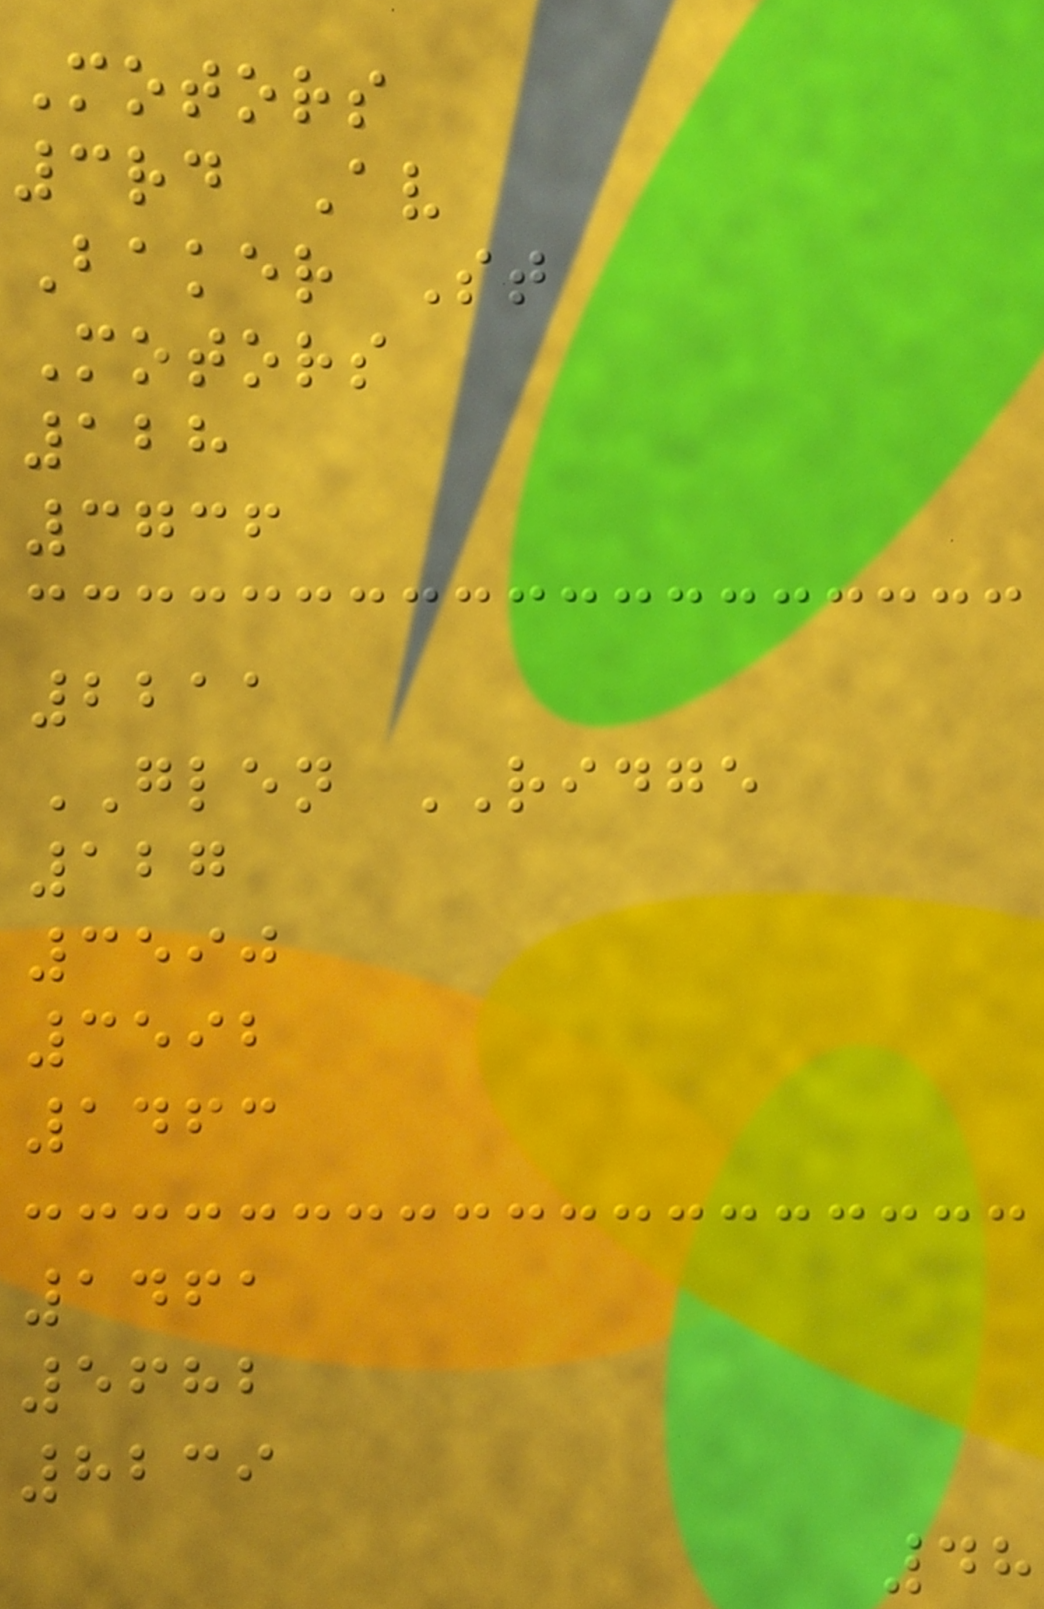Motors
3rd Av
Baker St
Motors
128
3736
2211
GLEN RIDGE
127
3590
3592
1463
1461
5682
8239
48
